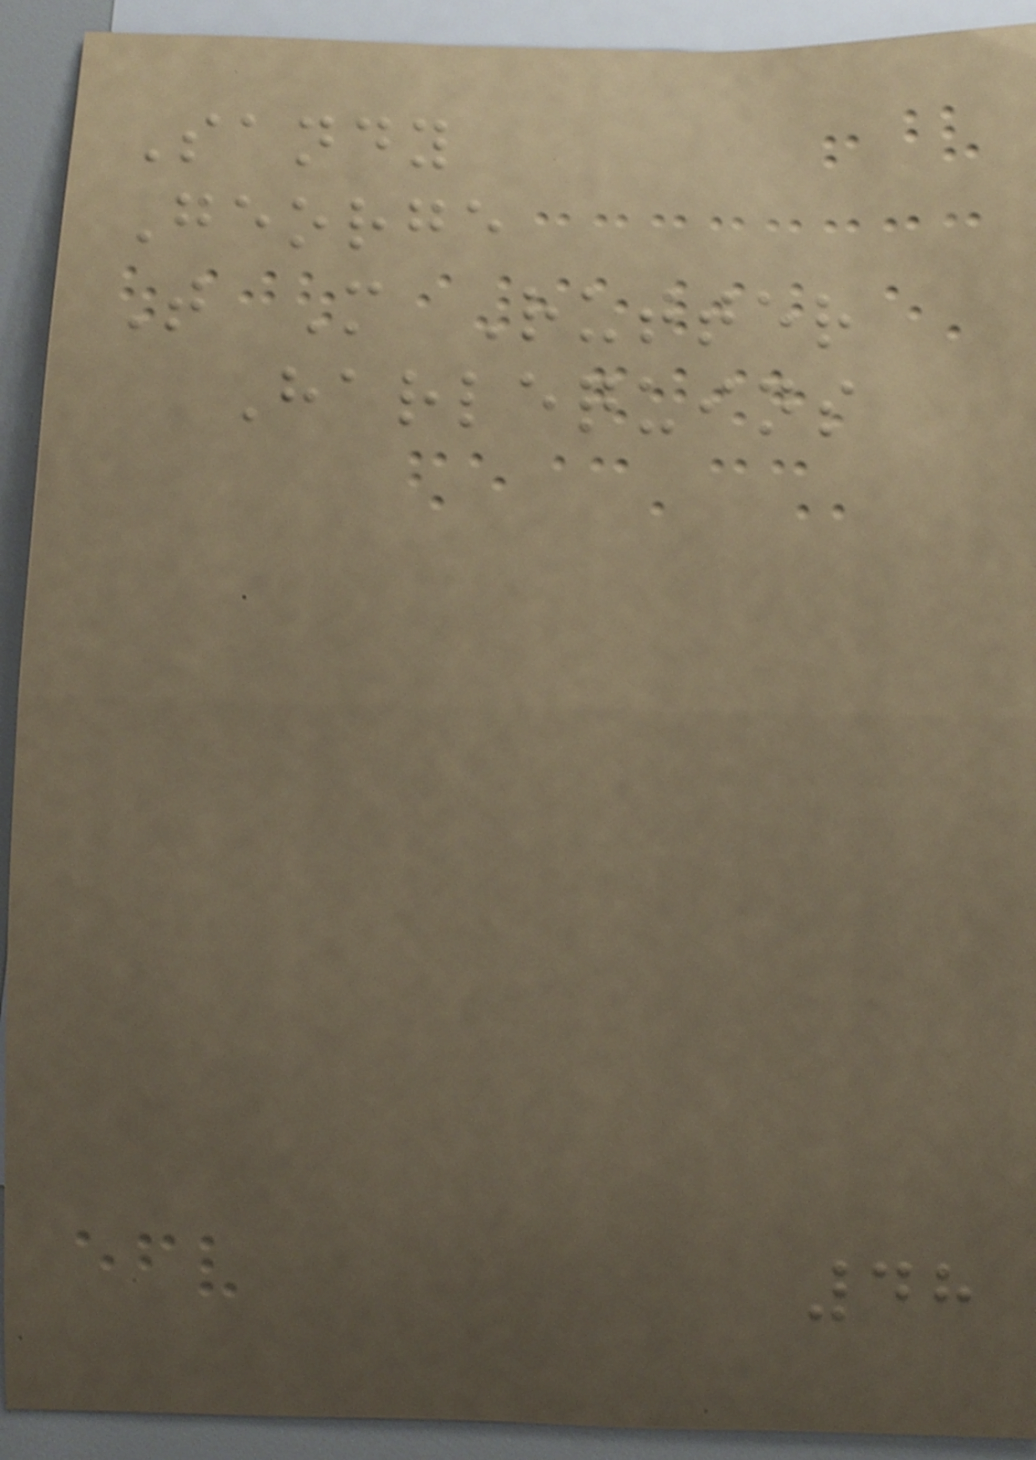Sandy
George
T M Rutter
Harlequins
48
